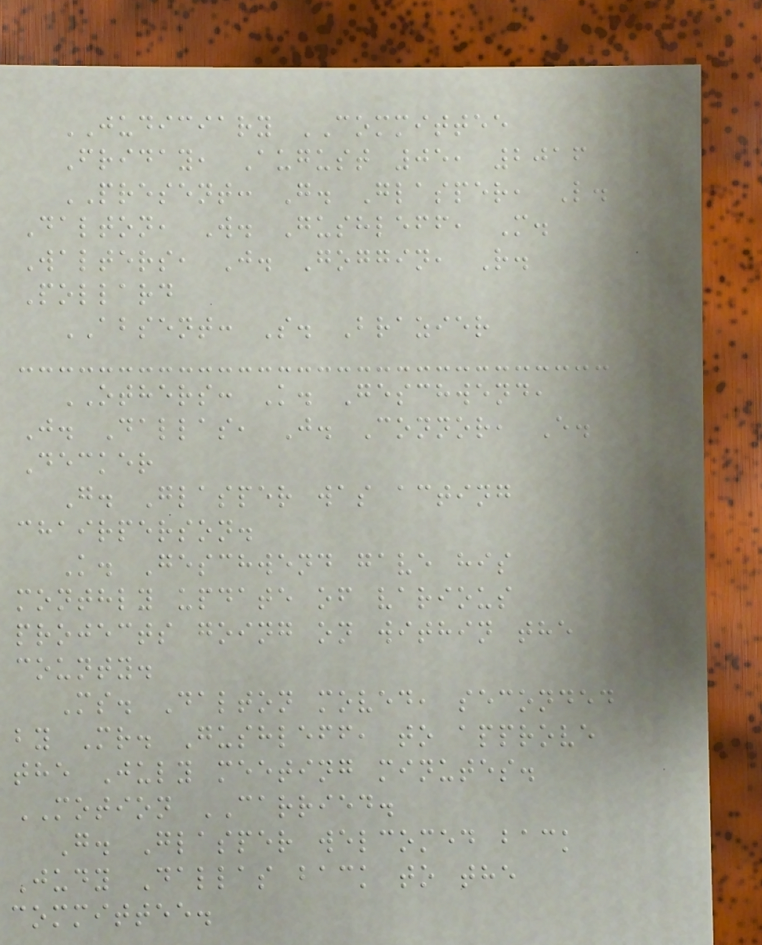JUDICIARY COMMITTEE
Friday, August 05, 2016
PRESENT: G. Glasper, L.
Dalton, W. Gushleff, M.
Walters, J. Goggin, R.
Pollard
ABSENT: S. Brazier
OTHERS: K. Geschwend,
J. Dallas, J. Connor, E.
Decker
G. Glasper was acting
chairperson.
K. Geschwend gave his
monthly update of various
projects going on within the
county.
Ms. Dalton moved, seconded
by Mr. Gushleff, to approve
the July meeting minutes.
MOTION CARRIED.
G. Glasper welcomed back
Judy Dallas back to the
committee.
